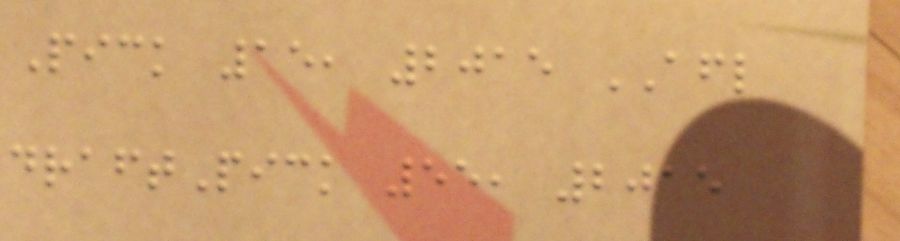Pick 15, 2015 AFL
draftPick 55, 2015
